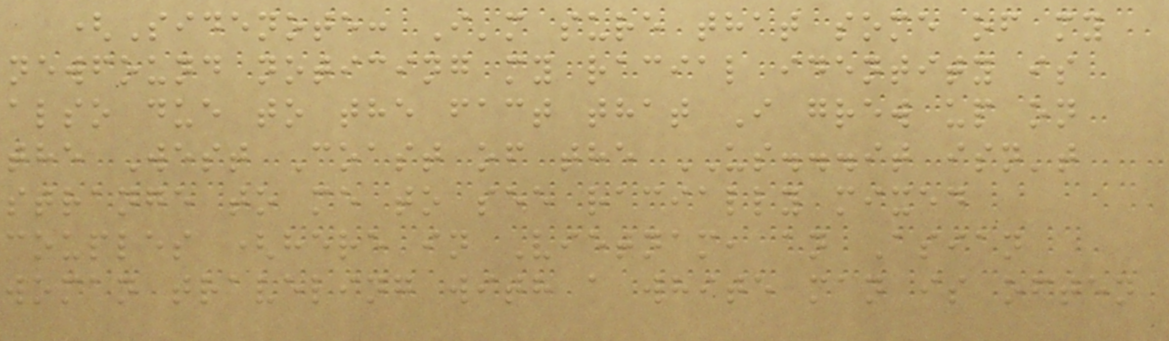(Sidenote: I'm sure that some of my
newfound noticing my racial identity is
also due to the fact that I grew up on
the West Coast of the US...it isn't
strange to me to see racially mixed
couples (here in Vietnam, an Asian
woman traveling with a white man is often
